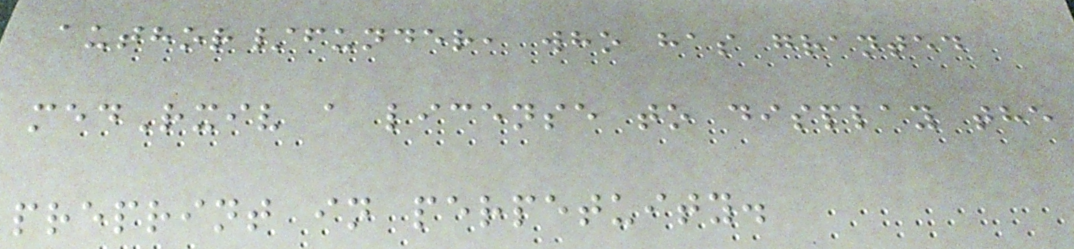author/funder, who has granted
medRxiv a license to display the
preprint in perpetuity.
